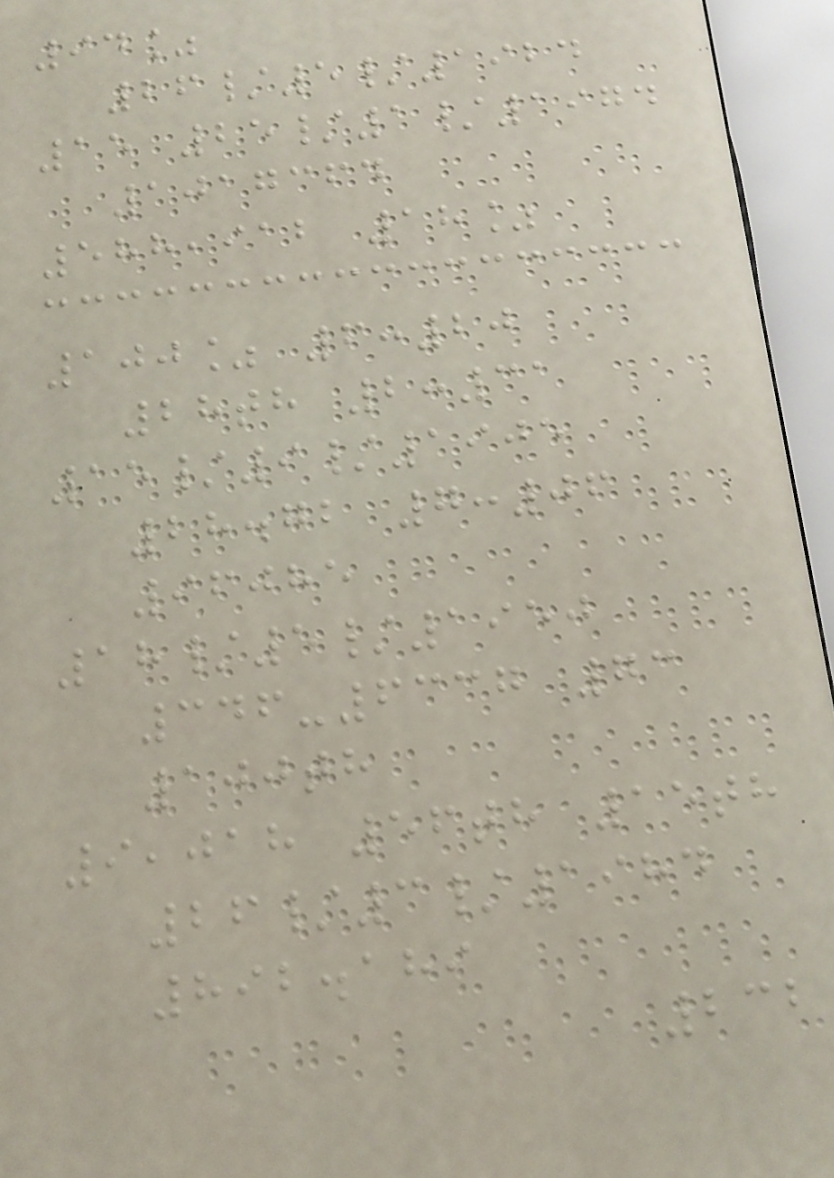94%
26/5/1924
15 25/1/1974
1017364
588,912 18%
100% 6:20
28th 2:31
15/9/1905
28.72 7:06
96085
18/5/1950
346-6337 73
100th
9,018 56th 15th
26/3/1984
892.189
232
